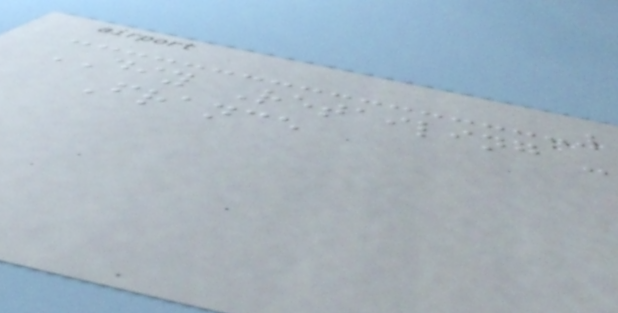DIY Retailing -
France
